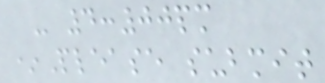- 4:00pm
*Please submit
